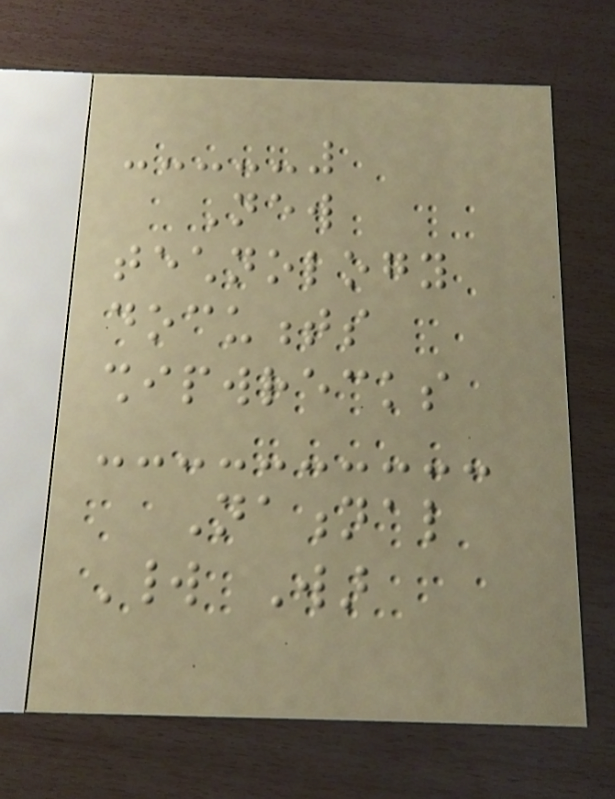New
technology
documents
shipwrecks
National
World War
